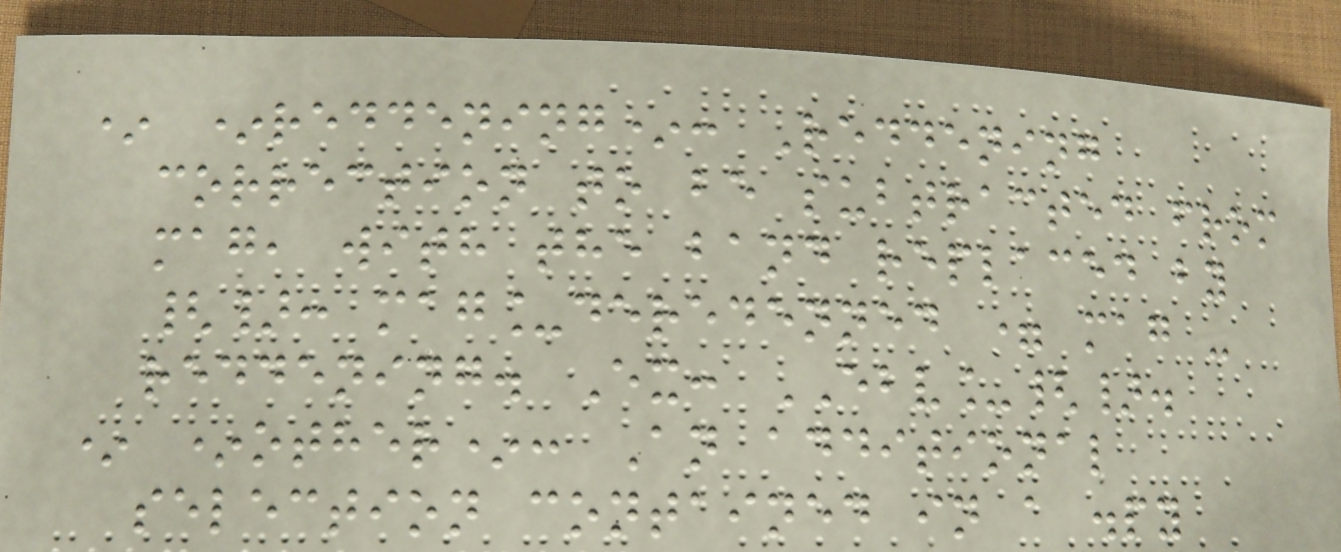* *reddening*: Reddening
correction to be subtracted from
mag, with the band replaced by
{}: mag_deredenned = mag -
reddening. Ex: EBV_{}.
* *other*: An additional
selection contained in a .py
